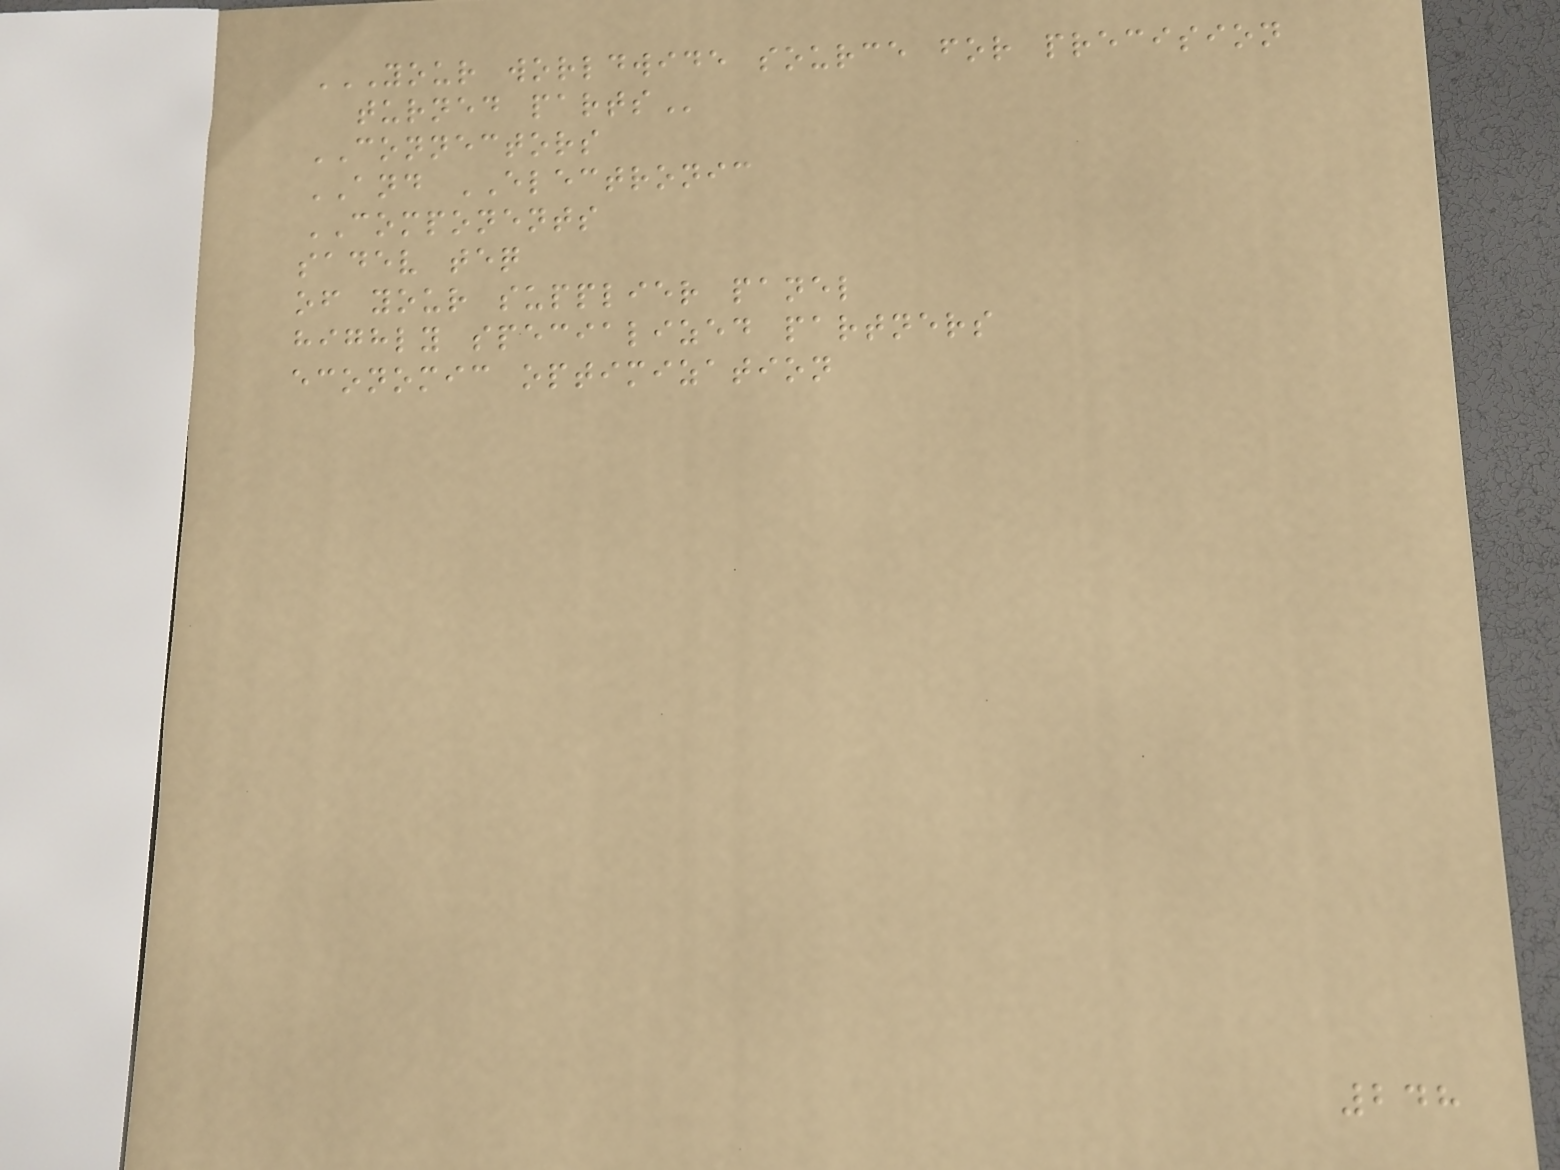YOUR WORLDWIDE SOURCE FOR PRECISION
TURNED PARTS
CONNECTORS
AND ELECTRONIC
COMPONENTS
sadev teq
of your supplier panel
highly specialized partners
economic optimization
248
